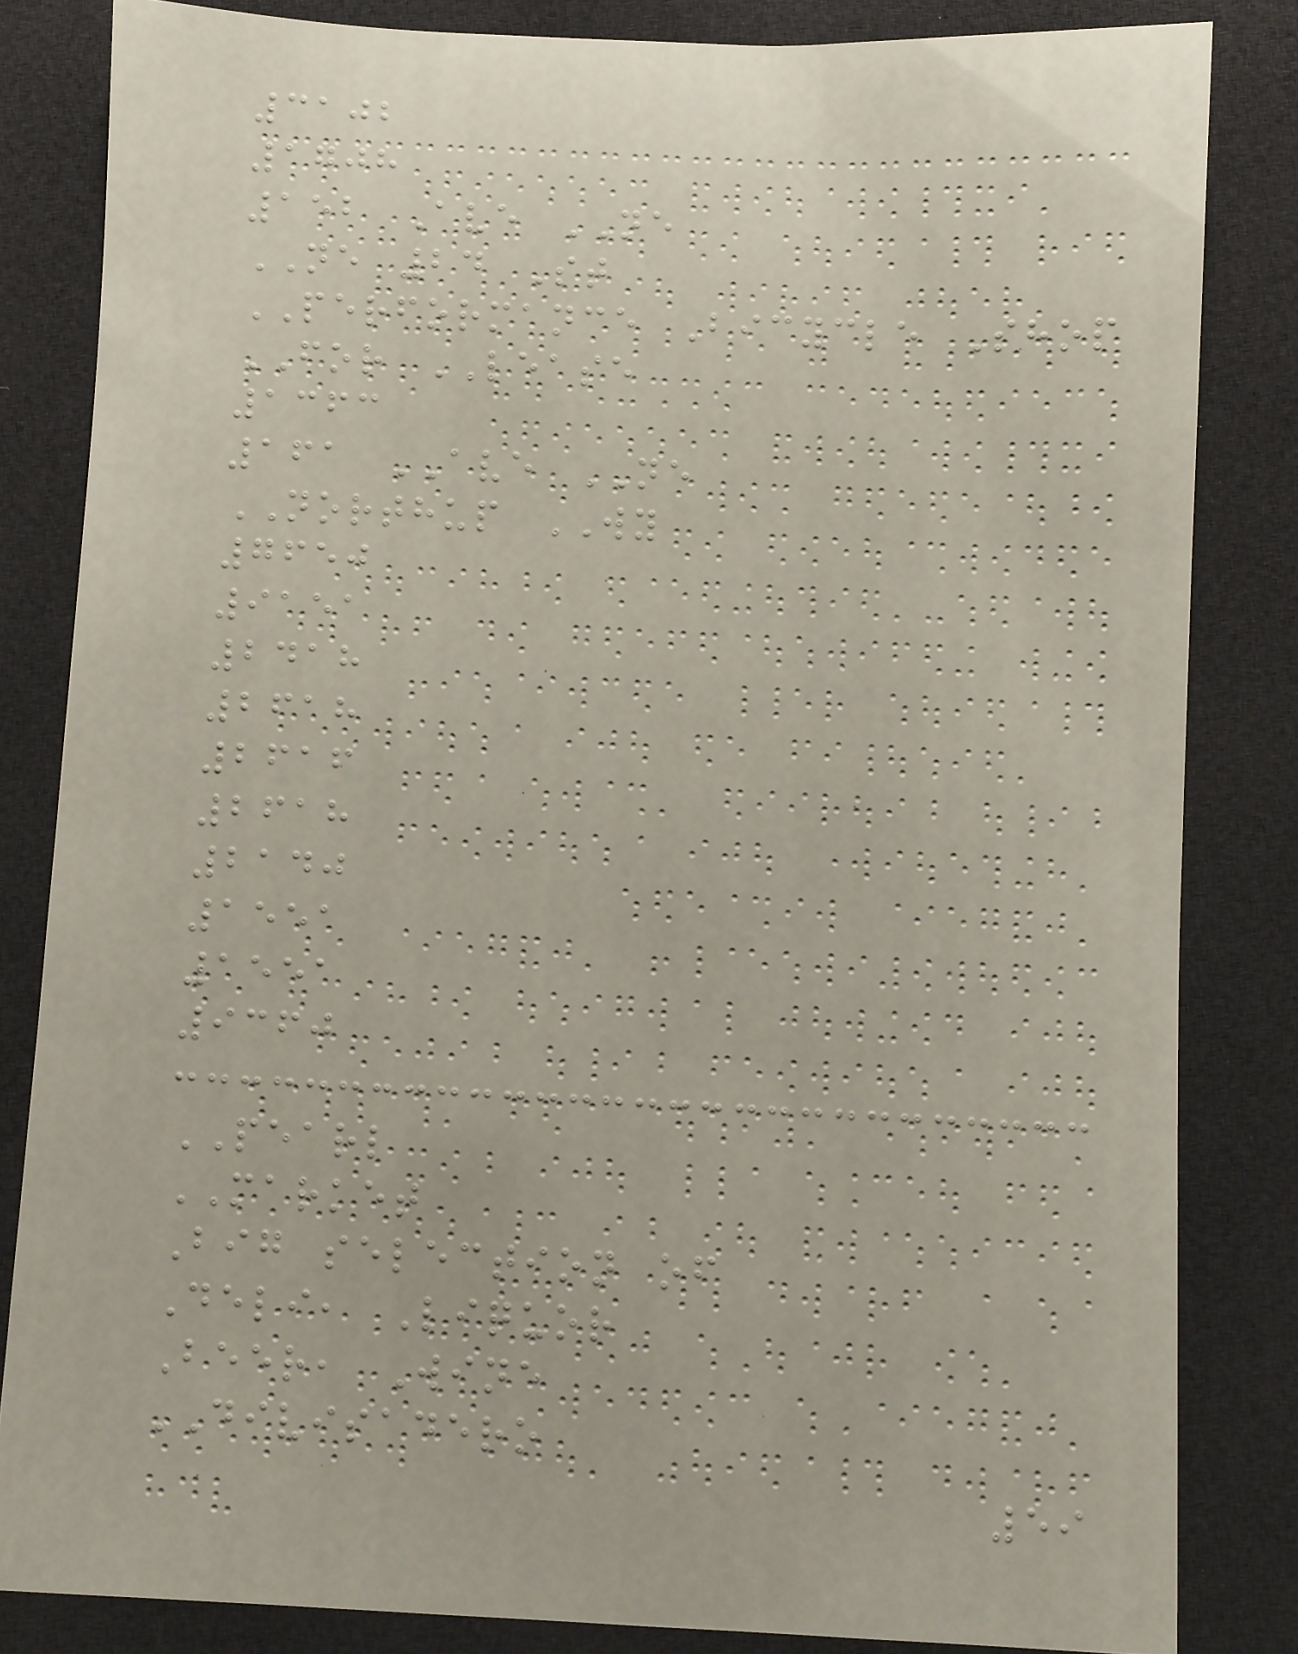3102
1708
152 Ave NE
NE 24 St
PERFORMANCE Bicycle Shop
FOR LEASE
1363
161 AVE NE
NORTHUP WY
7650
9151
2418
2618
2616
2618
2140
1551
1551
9360
PEARL
MARKET
Big selection of
Deli, Liquor
Beer, Wine
DIVISADERO
59
